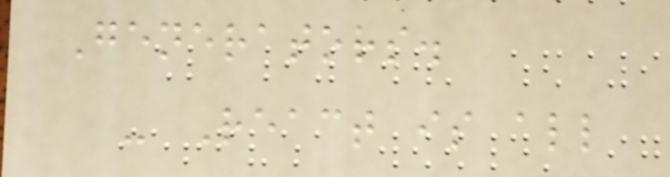Generators.
- React is all
